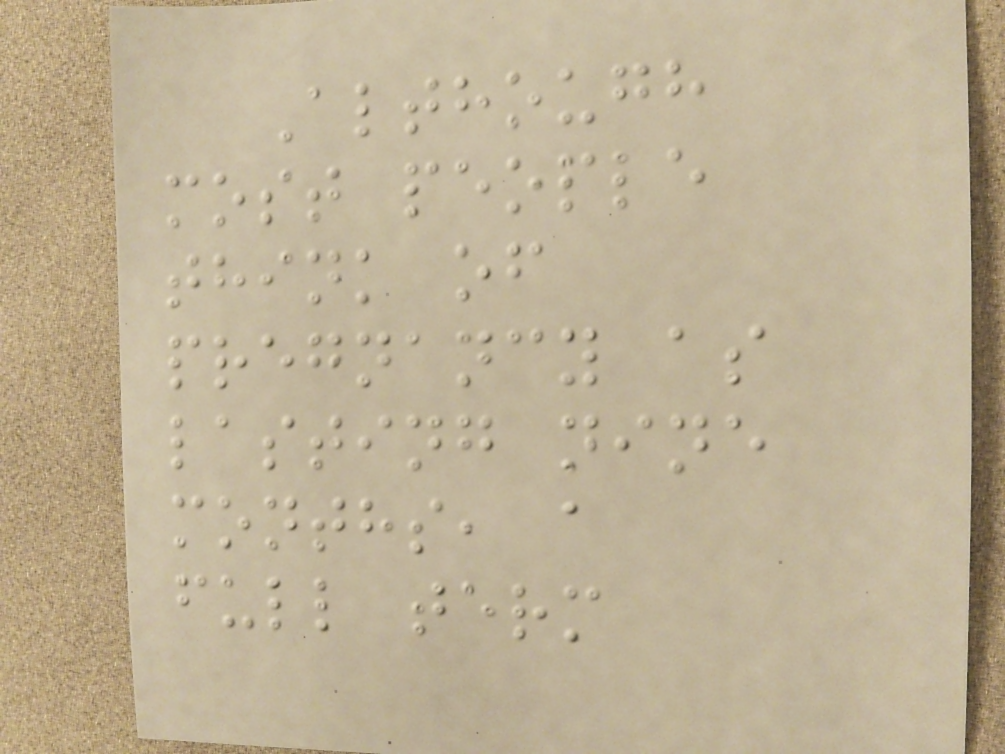Although
most people
think of
pregnancy as
lasting nine
months, a
full term
